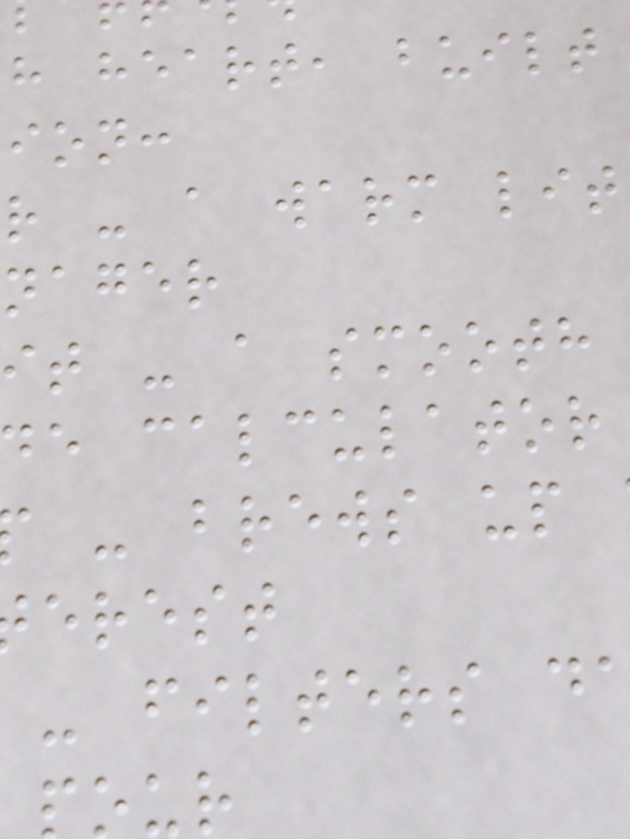h heart, built
ion:
r - a warm lit
nager
it - a smooth
e calculator
- brews up
erest
- filters d
